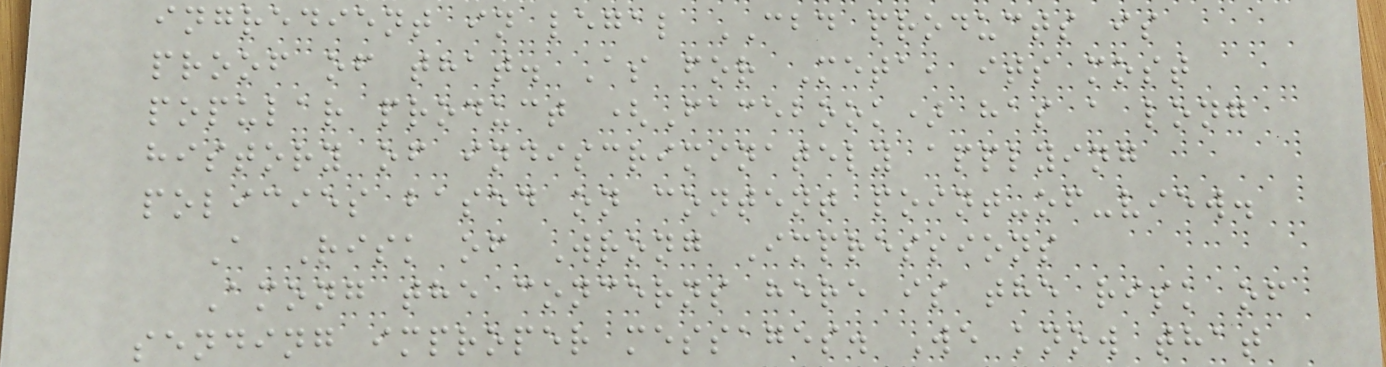ingredient in legal CBD products is
proof of that. As for Meta, its most
popular product (Facebook) has a long
history of indiscriminately applying
policies based on content point-of-view.
A Risk of Wrong Impressions
Among the concerns here is the risk of
sending improper messages. We know that
